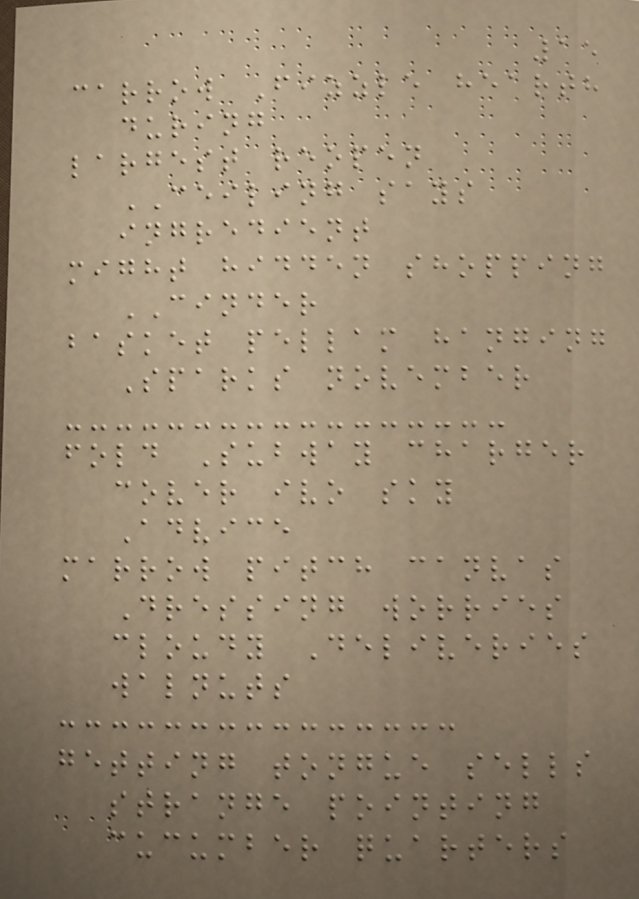15
carrow Fizzle hearth
during
largest reopen
CEILING says
ingredient
might hidden shopping
CINDER
basket pellam hanging
Sparks november
fold Subway charger
cover ivo sky
Advice
marrow pitch canvas
Dressing worries
cloudy Deliveries
walnuts
getting tongue sells
strange pointing
cucumber quarters
